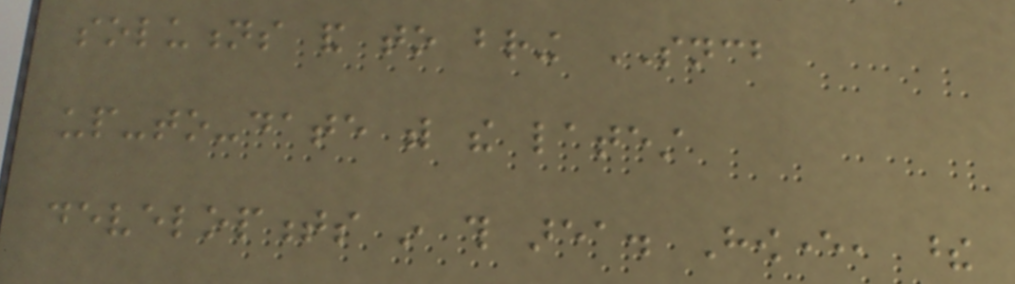solutions and to bring SNCB
up-to-date with the latest
developments in this area. However, these
